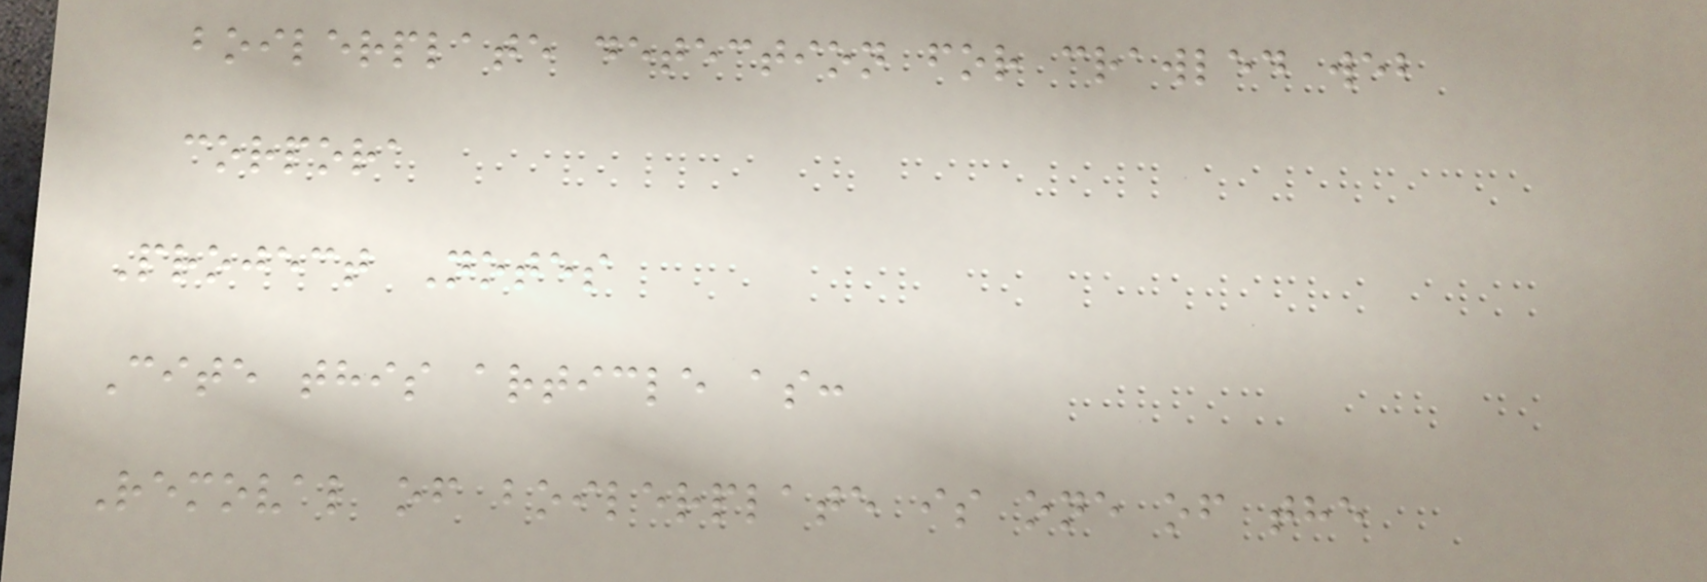boilerplate detection for crawled web
corpora
Project Notes
Cite this article as:
Removal of boilerplate is one of the
